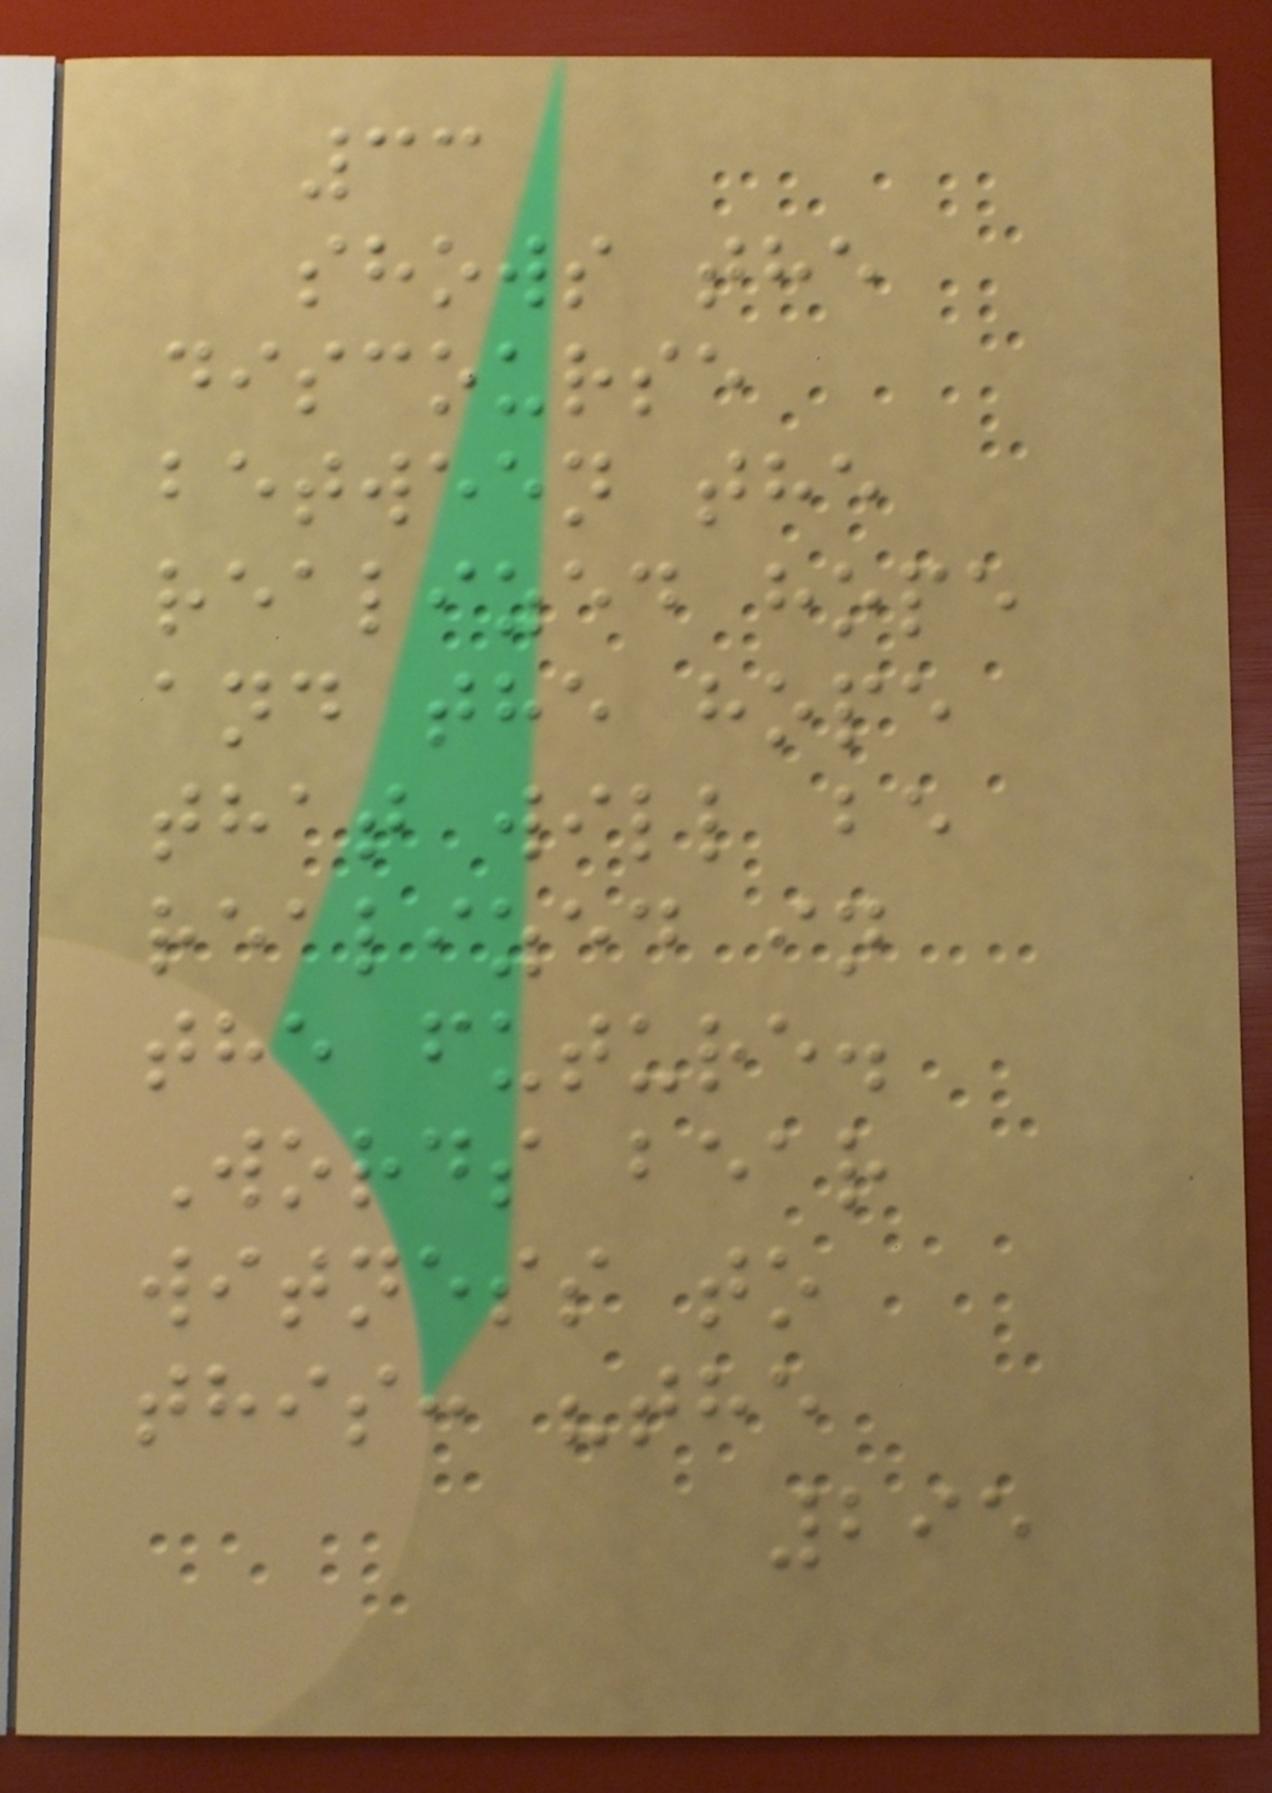33
shows the
discourse
between the
realized hope
and the hope
that will be
realized in
the future.
Words bear
witness to
this: "the
295
